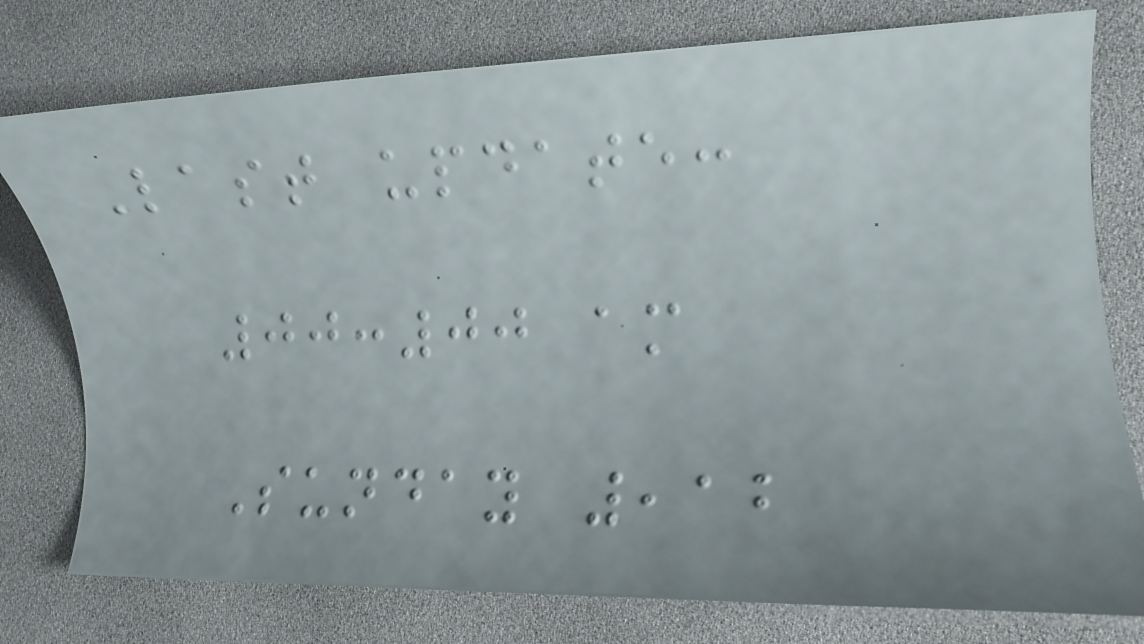Last update:
00:00 am
Sunday ,12
